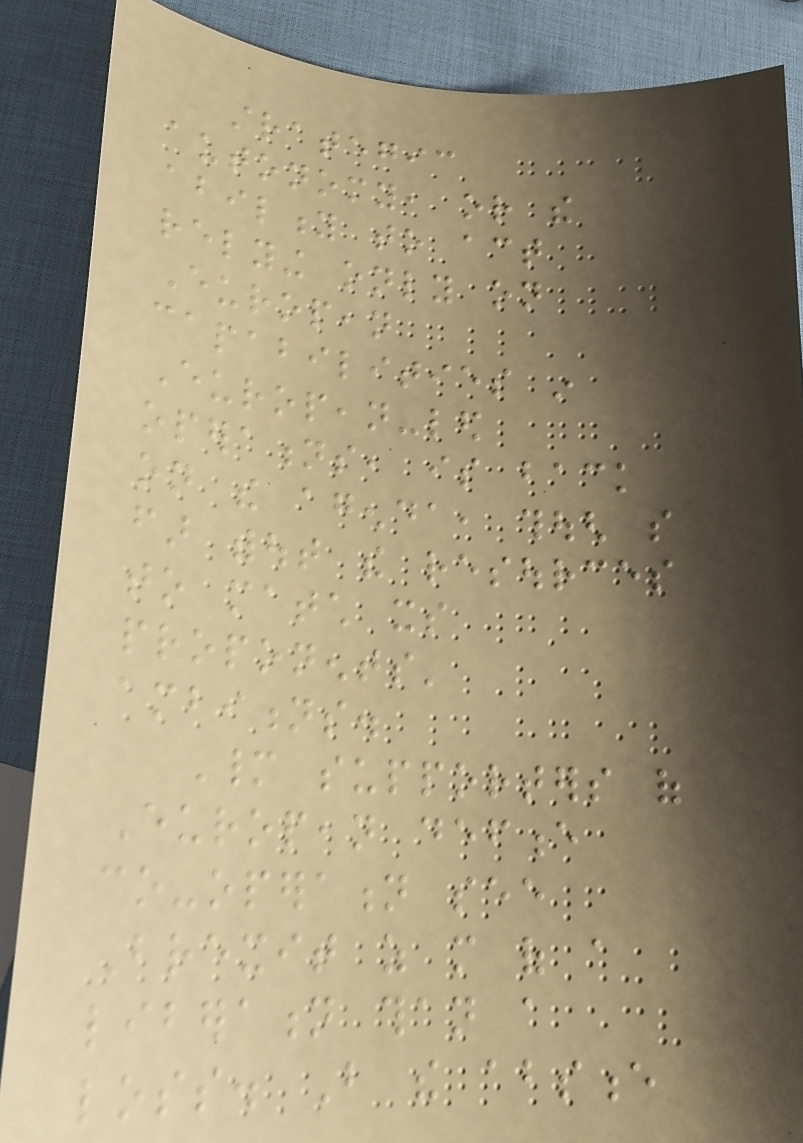strategic
autonomy, or the
ability to act
relying only on
European
capabilities in
European-led
operations, is back
on the agenda, though so
far without the resources
to match its
proponents'
ambitions.
Many supporters of
European defence
co-operation see
Brexit as more of a
liberation than a
loss. But the absence
